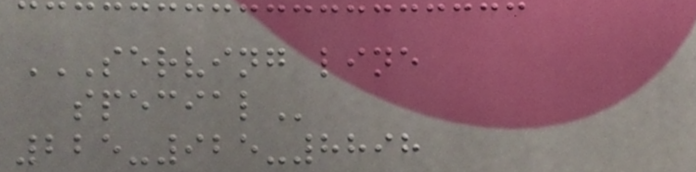SERVING LINE
SPECIAL
225-925-8898
